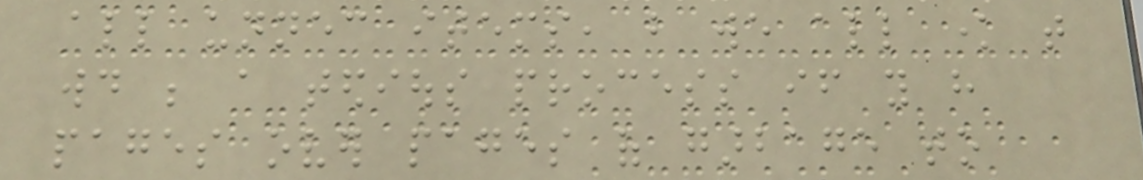all unnecessary items, but we all know that
would be a tedious process if you have
pages over pages of garbage to
